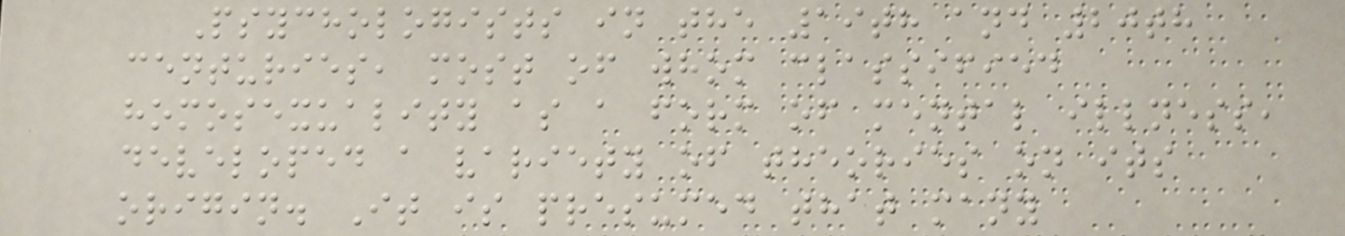Psychologists in the 19th and 20th
centuries, most of whom classified
homosexuality as a form of mental illness,
developed a variety of theories on its
origin. It is presumed that many
